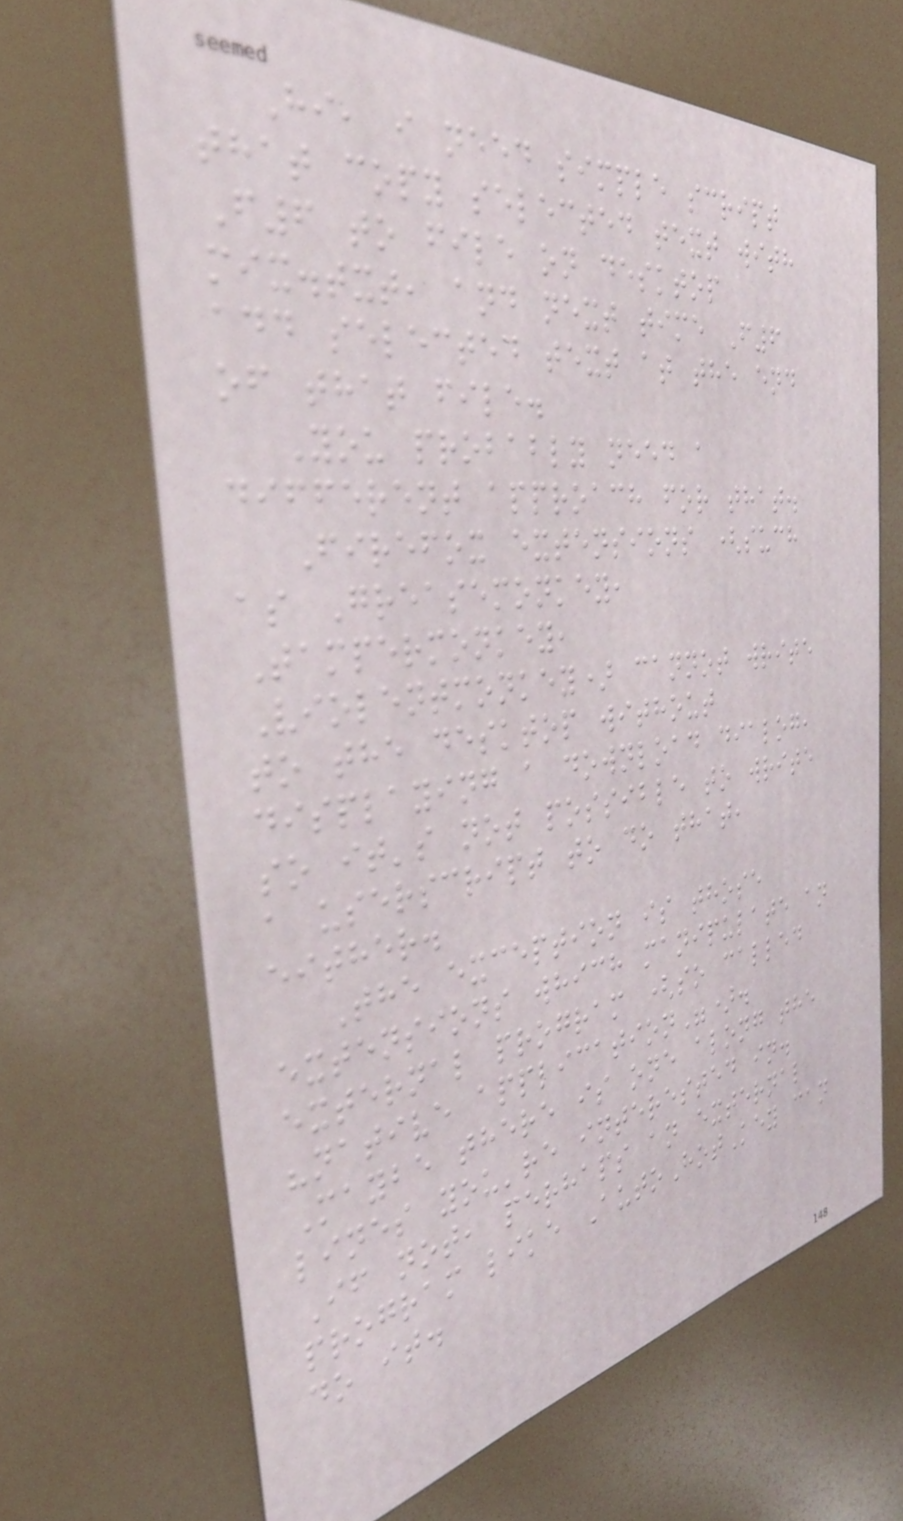Hi, i need simple script
that copy selected text with
F6 to file on desktop
mix.txt, and next time F6
add selected text at the end
of that file.
You probably need a
different approach for that.
Firefox extensions (such
as Greasemonkey,
Tampermonkey,
Violentmonkey) cannot write
to the desktop without
displaying a download dialog,
so it's not possible to write
a userscript to do that,
either.
The exception is those
extensions which manipulate an
external program (so called
"native application").
Maybe there is one along the
lines you're interested in.
If not, perhaps an external
program like AutoHotKey can
do it.
